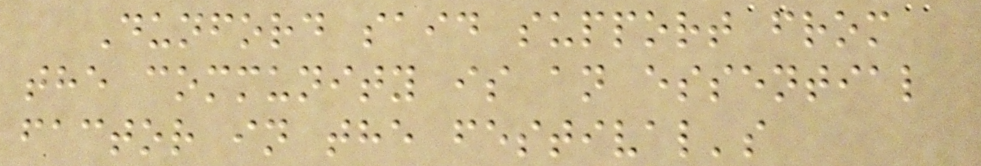Dunford said support from
the community is an essential
factor in the festival's
